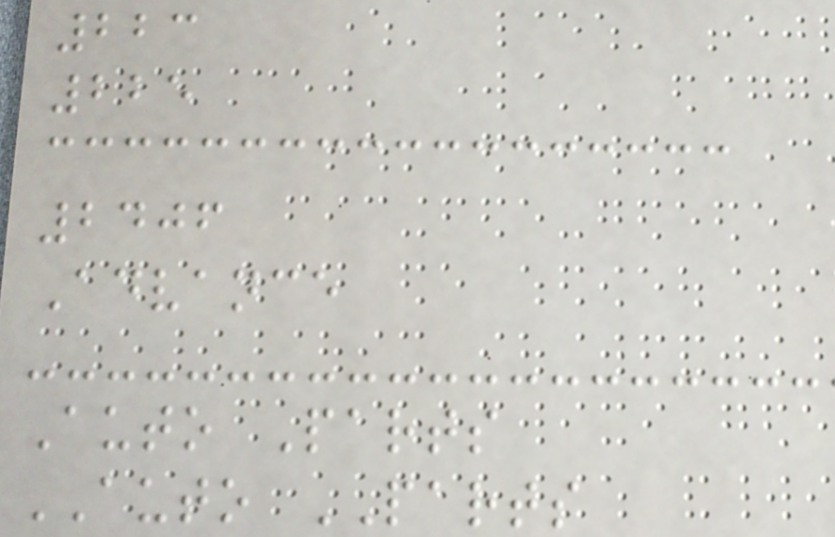223
225
2406
Advance
Auto Parts
AUTO PARTS
